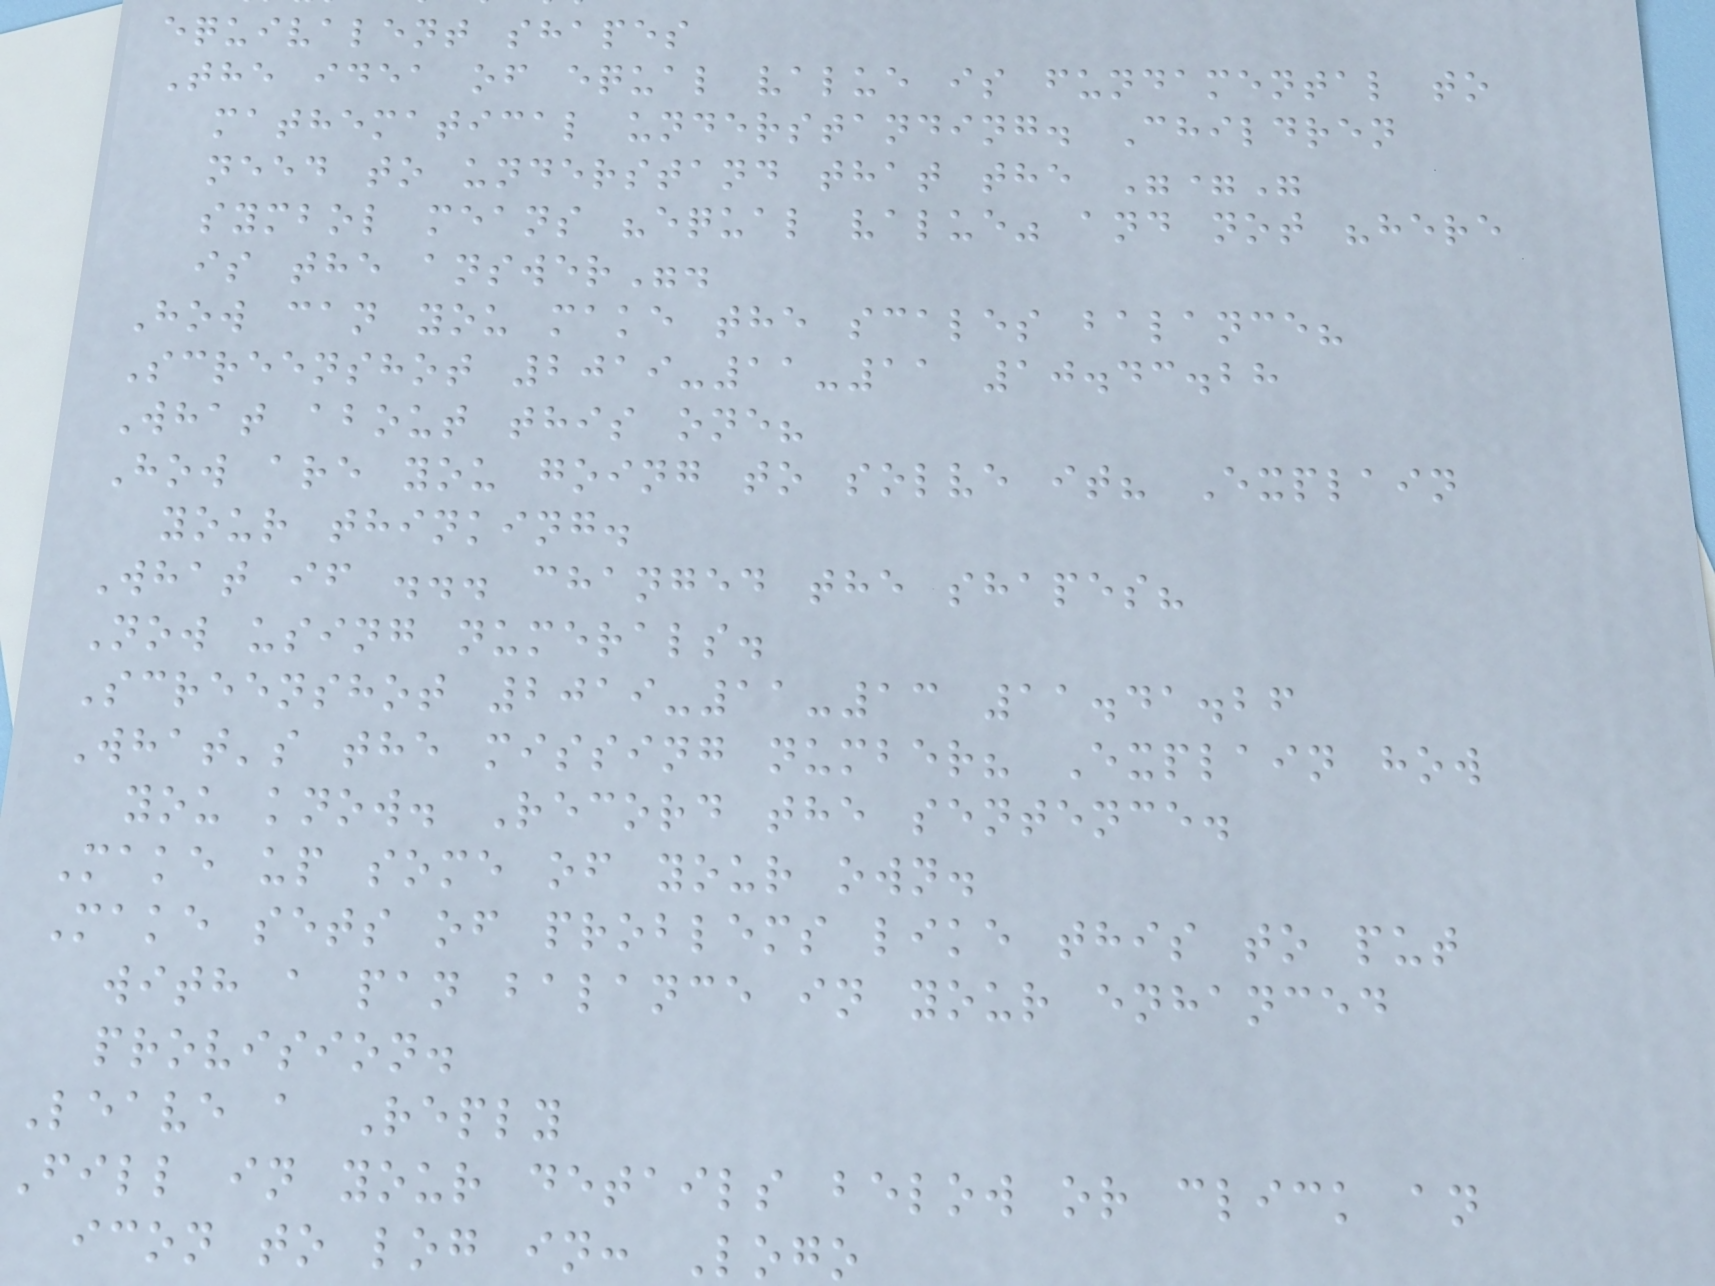equivalent shapes
The idea of equal value is fundamental to
mathematical understanding. Children
need to understand that the "="
symbol means "equal value" and not "here
is the answer".
How can you make the scales balance?
Screenshot 2019-11-11 10.43.28
What about this one?
How are you going to solve it? Explain
your thinking.
What if ... changed the shapes?
Now using numerals.
Screenshot 2019-11-13 11.41.26
What's the missing number? Explain how
you know. Record the sentence.
Make up some of your own.
Make sets of problems like this to put
with a pan balance in your enhanced
provision.
Leave a Reply
Fill in your details below or click an
icon to log in: Logo
